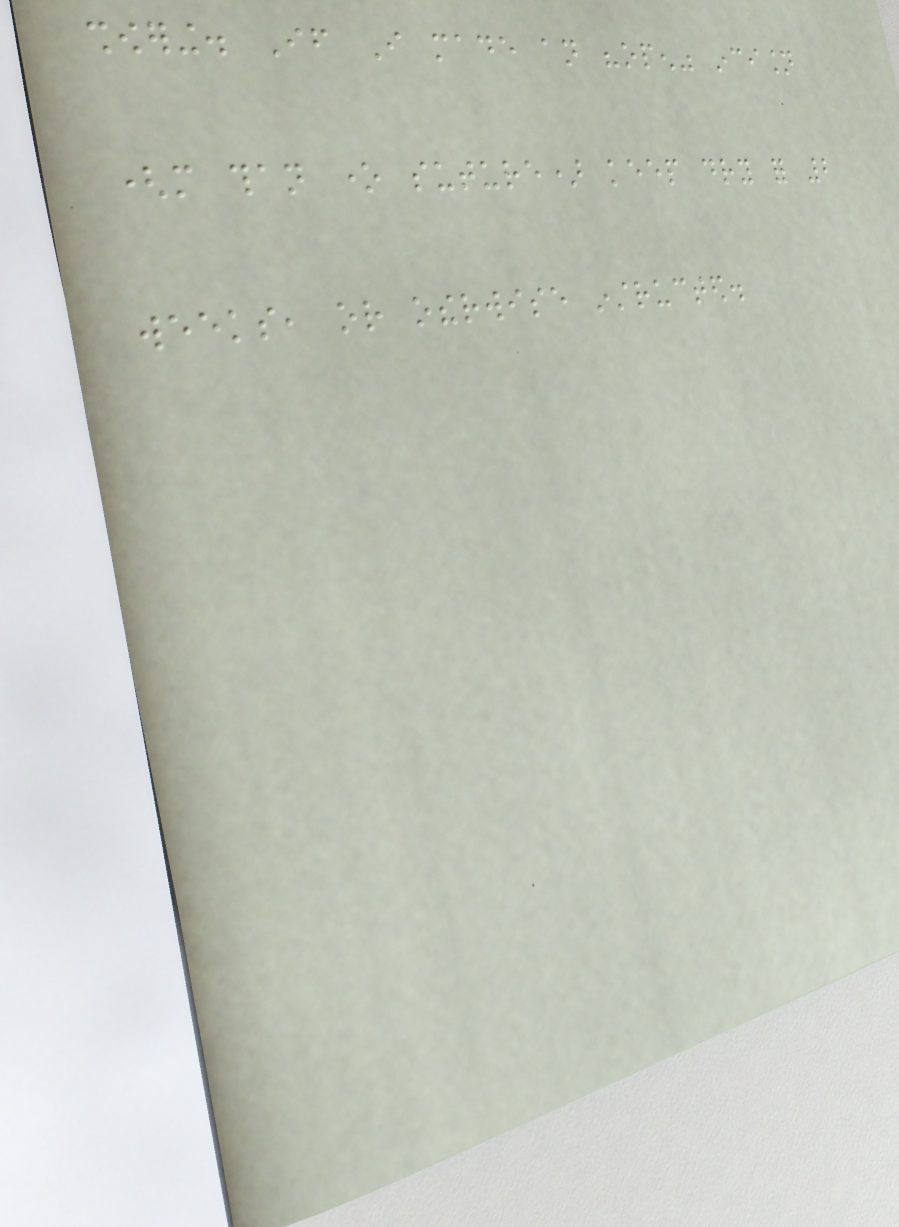showering. If I made an "open" incision
(more than one suture) keep dry for 2
weeks, or otherwise instructed.
